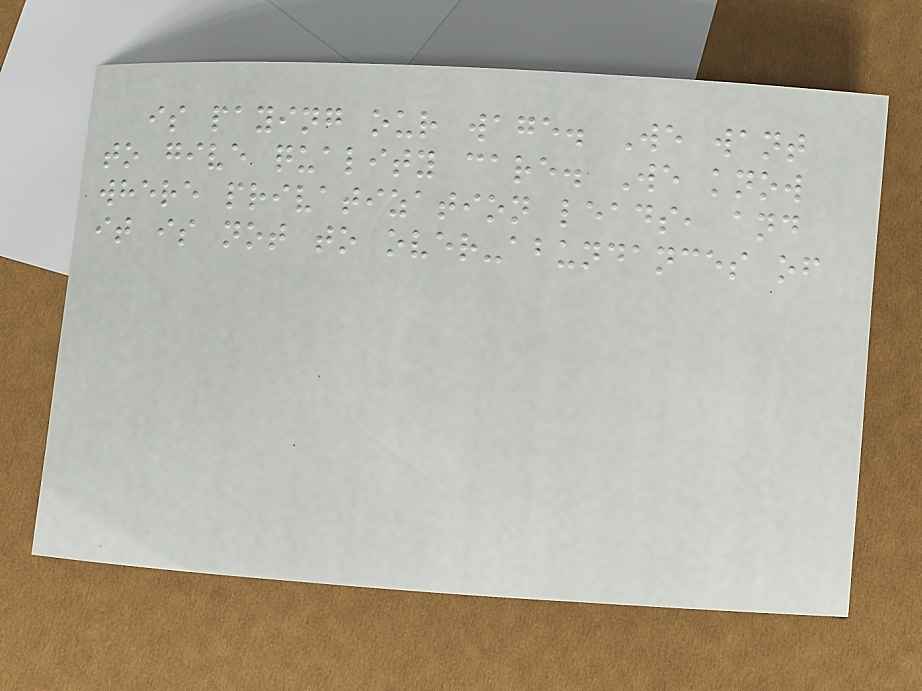is paying our wage. We want
to give quality care. We know
where privatization leads, and
it is not to over-abundances of
